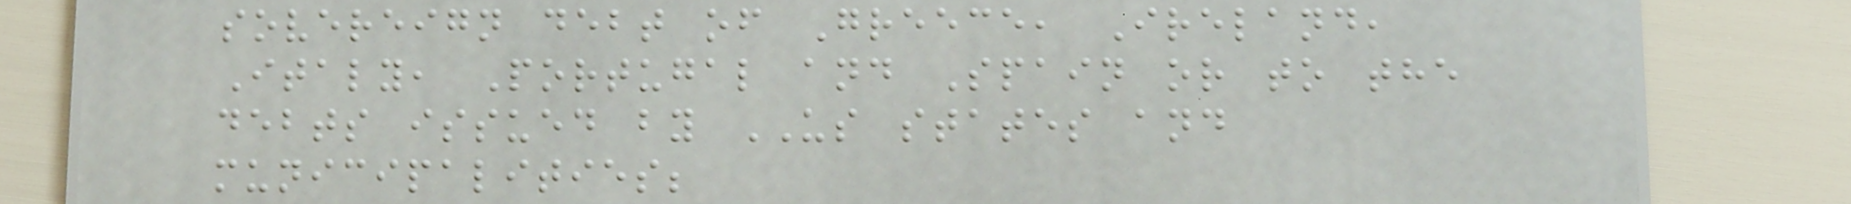sovereign debt of Greece, Ireland,
Italy, Portugal and Spain or to the
debts issued by US states and
municipalities;
